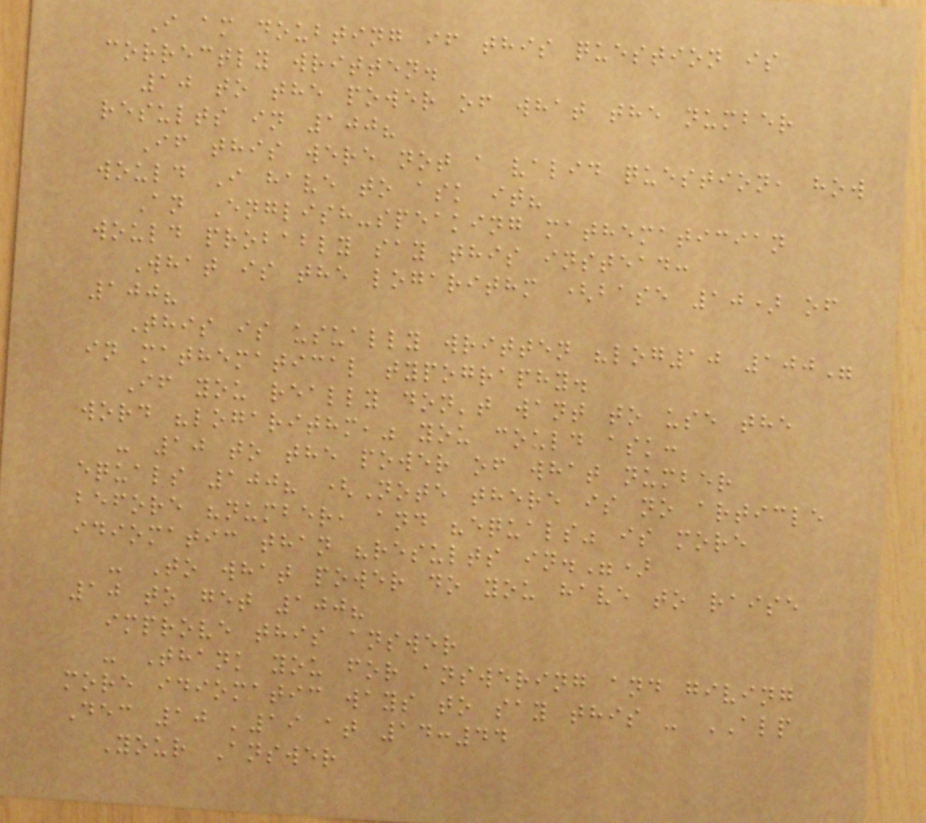I am doubting if this question is
correctly written.
10 to the power of what the number
results in 100?
If this were not a valid question, how
would I have to ask it?
An English-speaking mathematician
would probably say this instead:
What is the logarithm (base 10) of
100?
This is usually written "log10 100"
in mathematical typography.
If you really don't want to use the
word "logarithm," you could ask:
- 10 to the power of what number
equals 100? (Note there is no article
before "number, and "equals" is more
idiomatic than "results in.")
- To what power do you have to raise
10 to get 100?
improve this answer
- Thank you for answering and giving
more idiomatic ways to say this - ALP
Dec 10 '19 at 14:44
Your Answer
